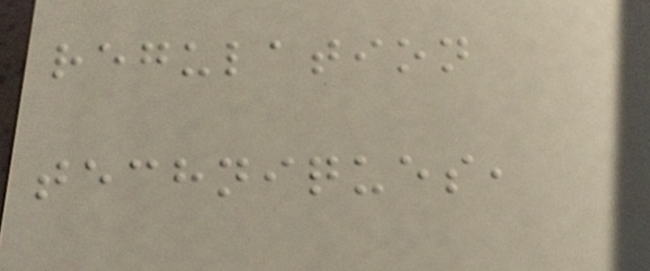regulation
techniques,
